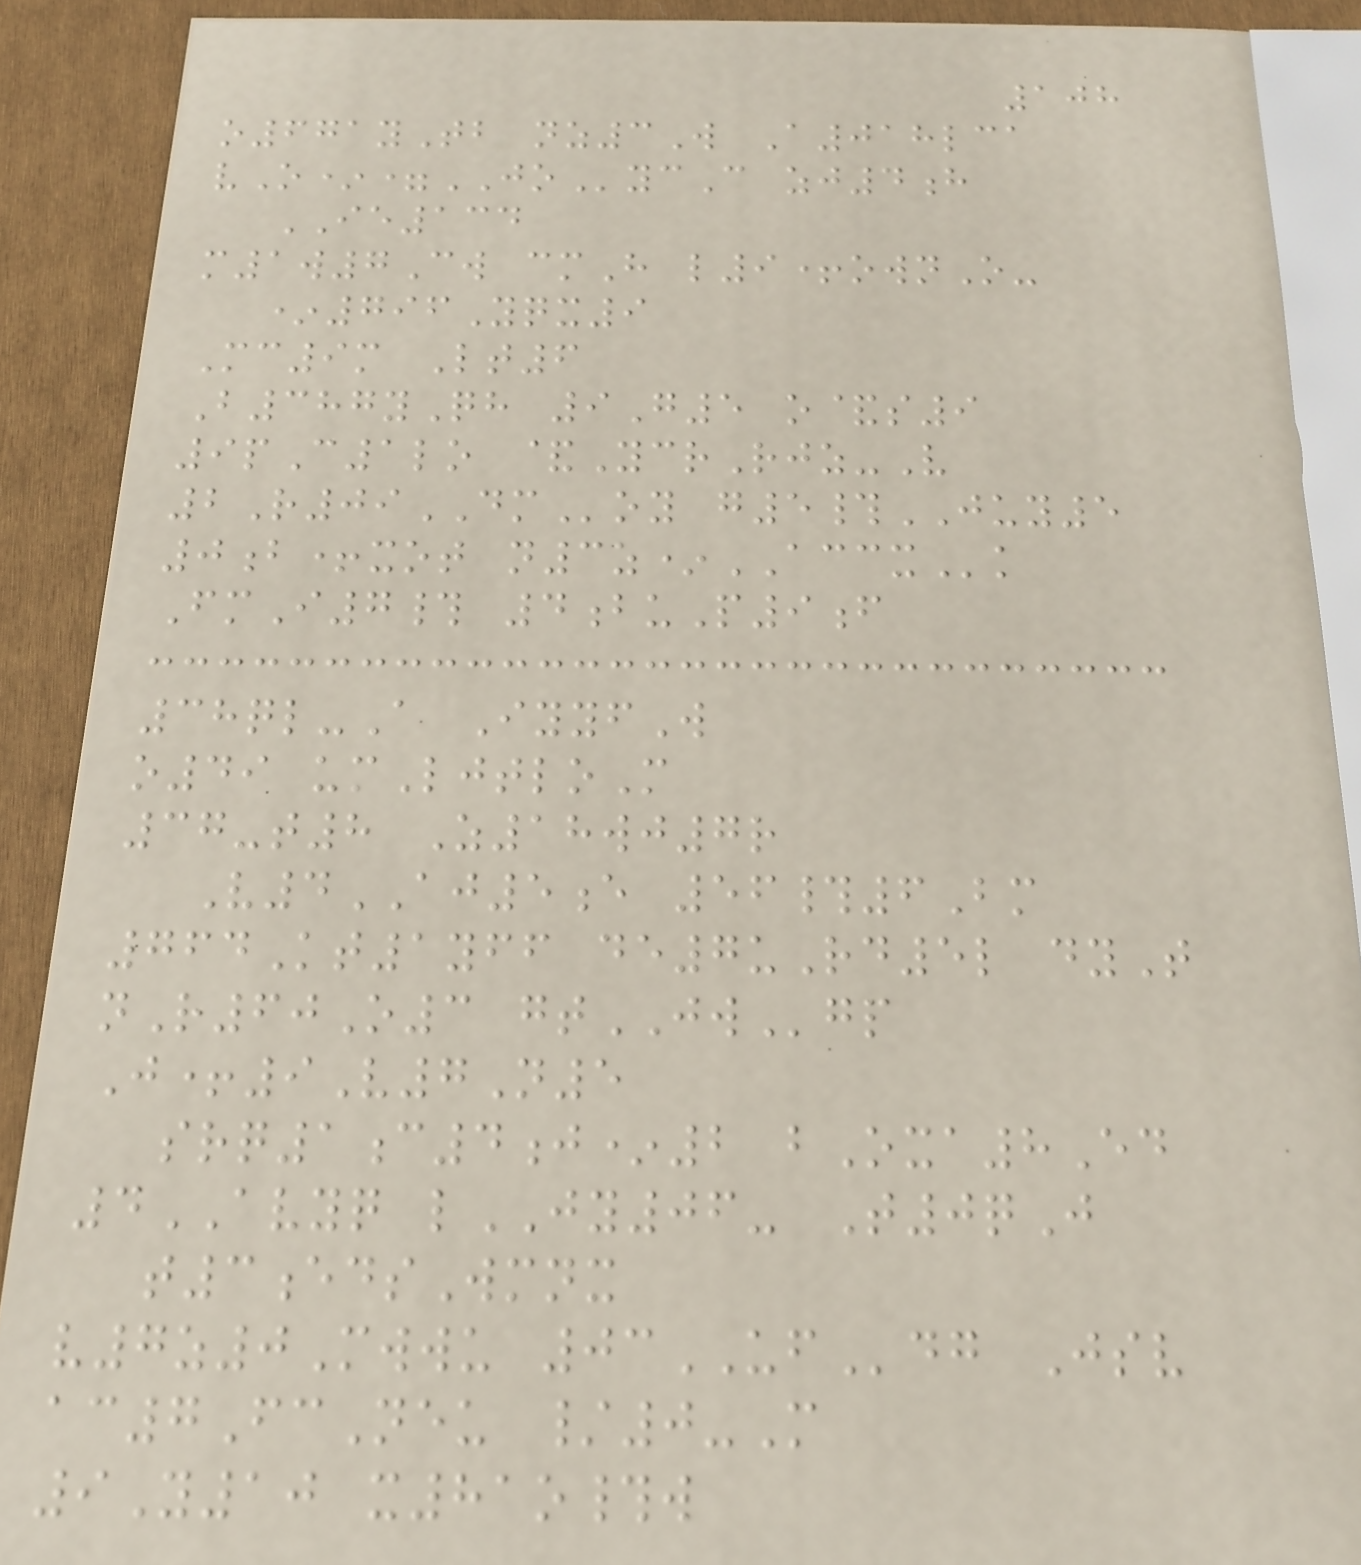108
o671yTb nz3W A018lca
vO*=JOycC zj4h
IE134
m1w7Cw cmH l9+ownO-
*796Yqx9
Mc9m Lt6
B387yQh 9G5 o&s9
9pC1lo &YcrRjz-V
2R09DMoy g5#JUY5
0b+xot n3z*ACCXk
FmI7# 4buP9f
38ql-A IyyfW
o49 umLjtloM
37-t8 Z18wj7r
V4AJ5e 56#6Bm
764Kt1yff de7uRd5l dyT
nR60O3 gtJWgp
J+9V7N5
srq1c4j*2 bOxa8Ed
4AVYQ lJY06- T0qJ
t3edsWmnx
v7z0Mwwu 03UFdg Jsv
ac7FcNeu /0-M
9Y10 x81o#w
